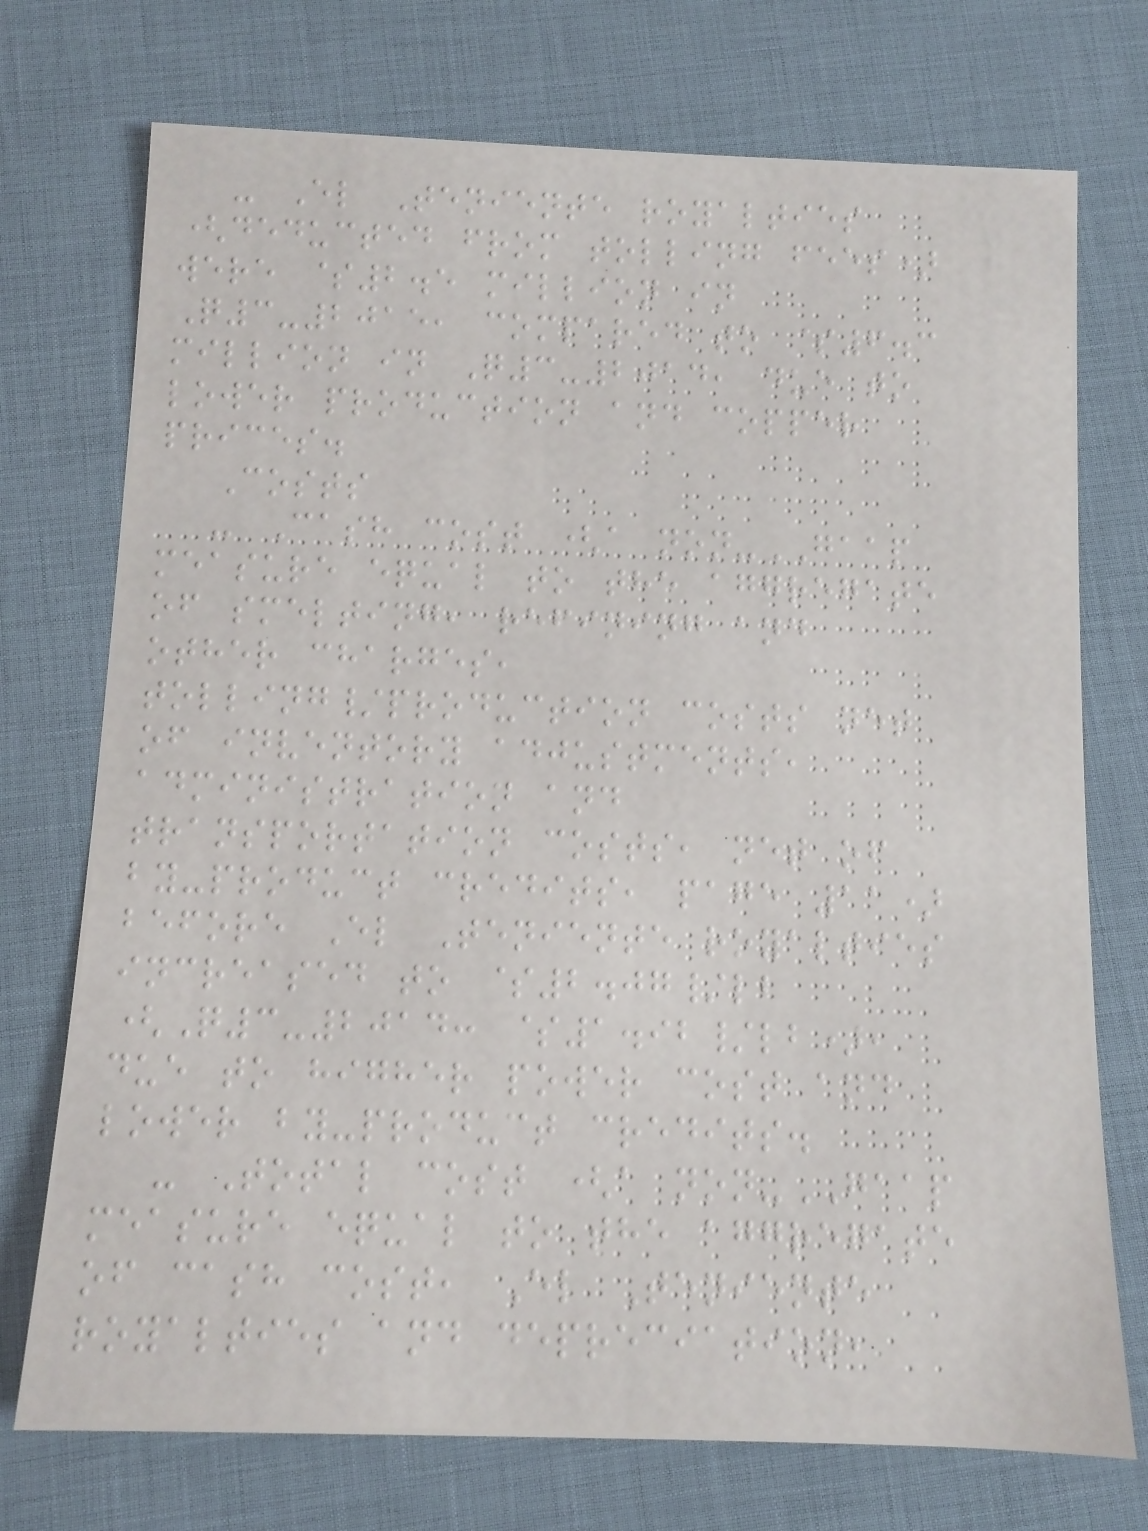- El Teniente royalties
(deducted from tolling fees)
were $2.5 million in
Q3-2015, compared to $6.3
million in Q3-2014, due to
lower production and copper
prices.
Costs
- Cash cost (a non-GAAP
measure equal to the aggregate
of smelting, refining and
other charges,
tolling/production costs net
of inventory adjustments,
administration and
transportation costs, net of
by-product credits, page 11)
before El Teniente royalties
increased to $2.07/lb
(Q3-2014: $1.92/lb),
due to higher power cost and
lower by-product credits.
- Total cost (a non-GAAP
measure equal to the aggregate
of cash cost, El Teniente
royalties and depreciation,
